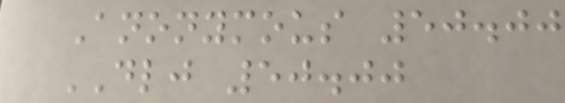Anonymous 50.00
DLJ 50.00
